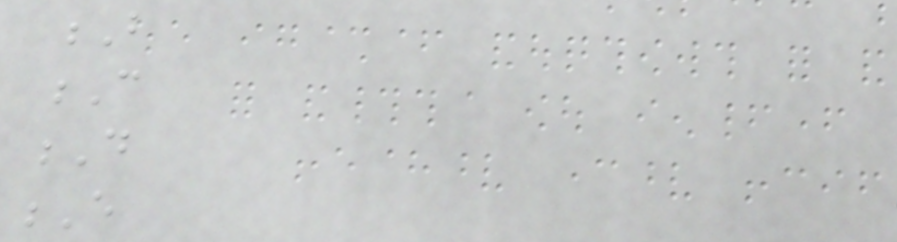B
C
D
E
